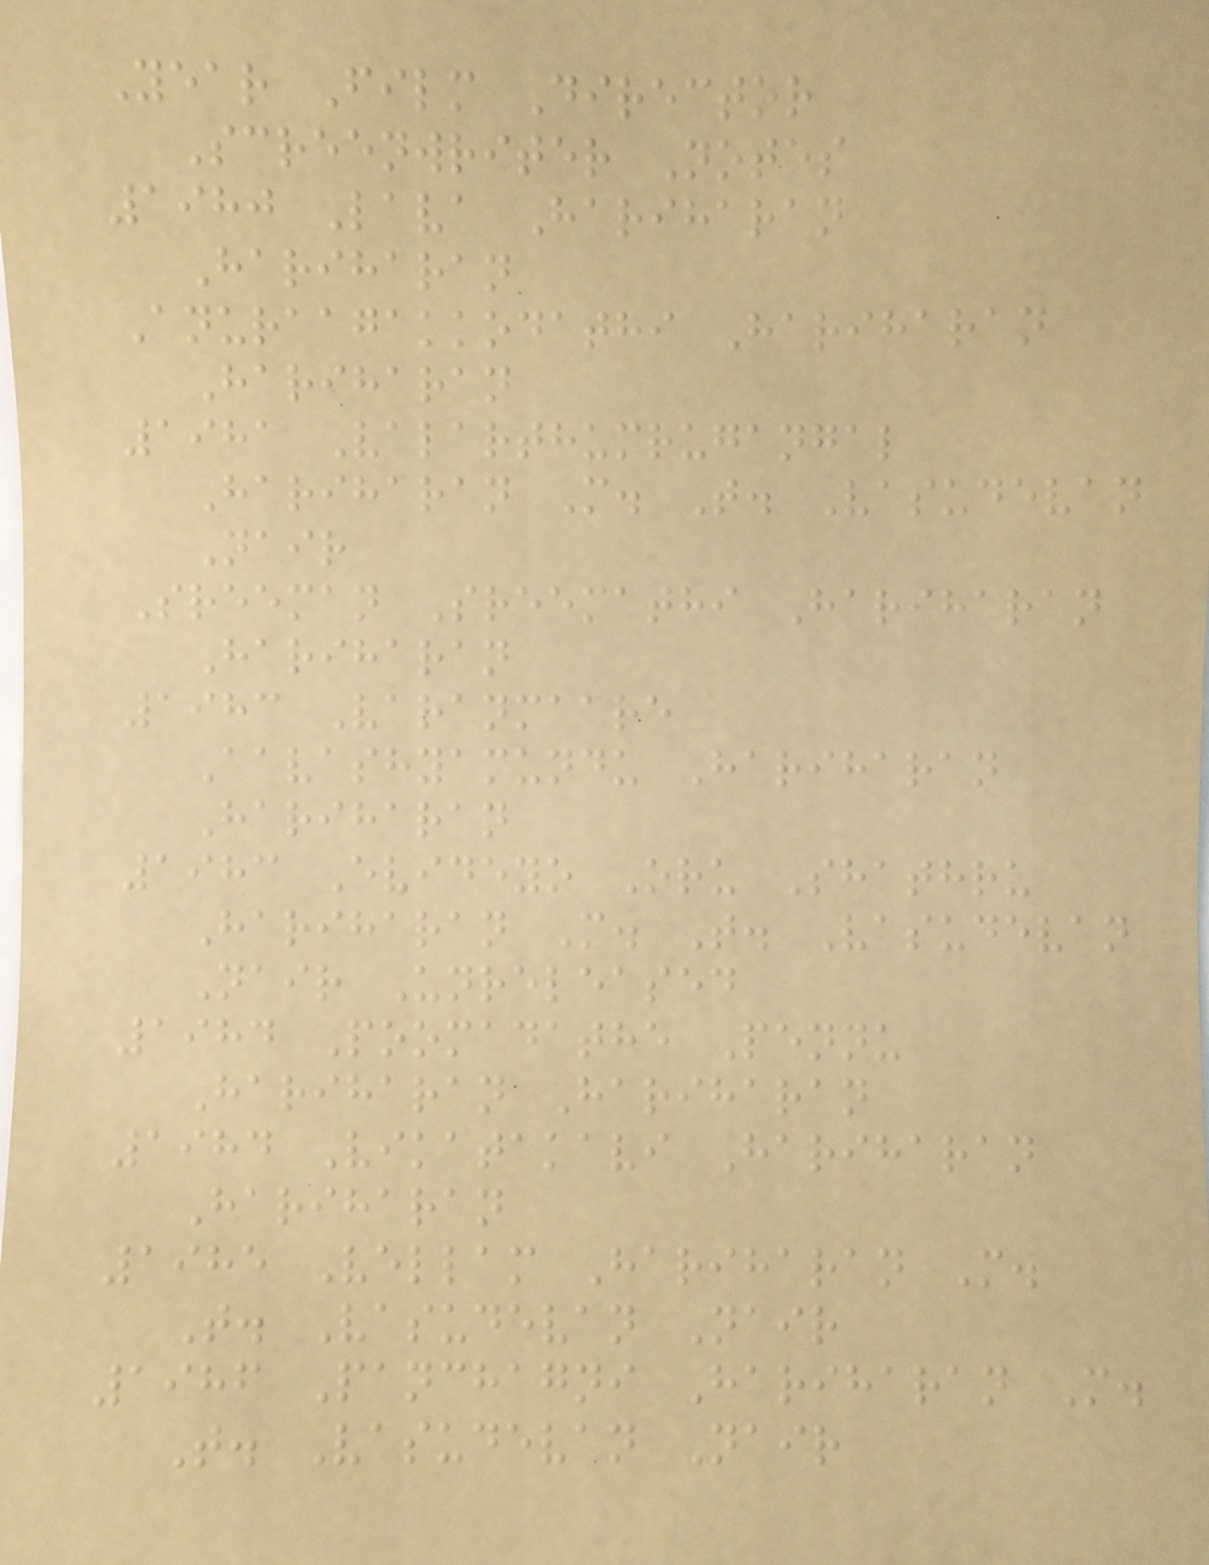Year Film Director
Screenwriter Notes
1980 Lava Hariharan
Hariharan
Anuraagakkodathi Hariharan
Hariharan
1981 Valarthumrugangal
Hariharan M. T. Vasudevan
Nair
Sreeman Sreemathi Hariharan
Hariharan
1983 Varanmaare
Aavashyamundu Hariharan
Hariharan
1983 Evideyo Oru Shathru
Hariharan M. T. Vasudevan
Nair Unreleased
1984 Poomadathe Pennu
Hariharan Hariharan
1984 Vikatakavi Hariharan
Hariharan
1985 Vellam Hariharan M.
T. Vasudevan Nair
1986 Panchagni Hariharan M.
T. Vasudevan Nair
